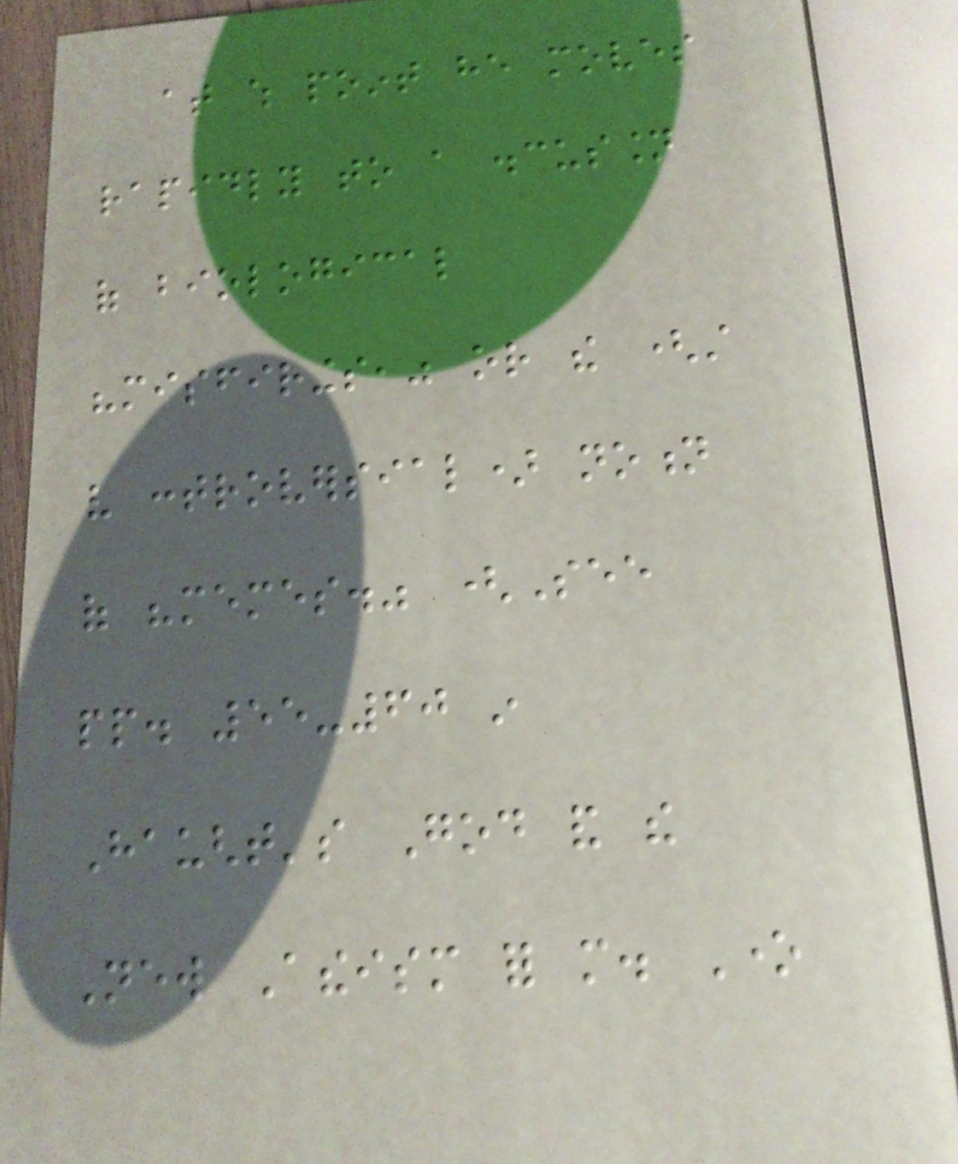at which point he moves
rapidly to a discussion
of biological
"misfirings," or the (still
very controversial) notion
of "memes." (See
pp. 55-60 in
Haught's God and the
New Atheism for more. One
